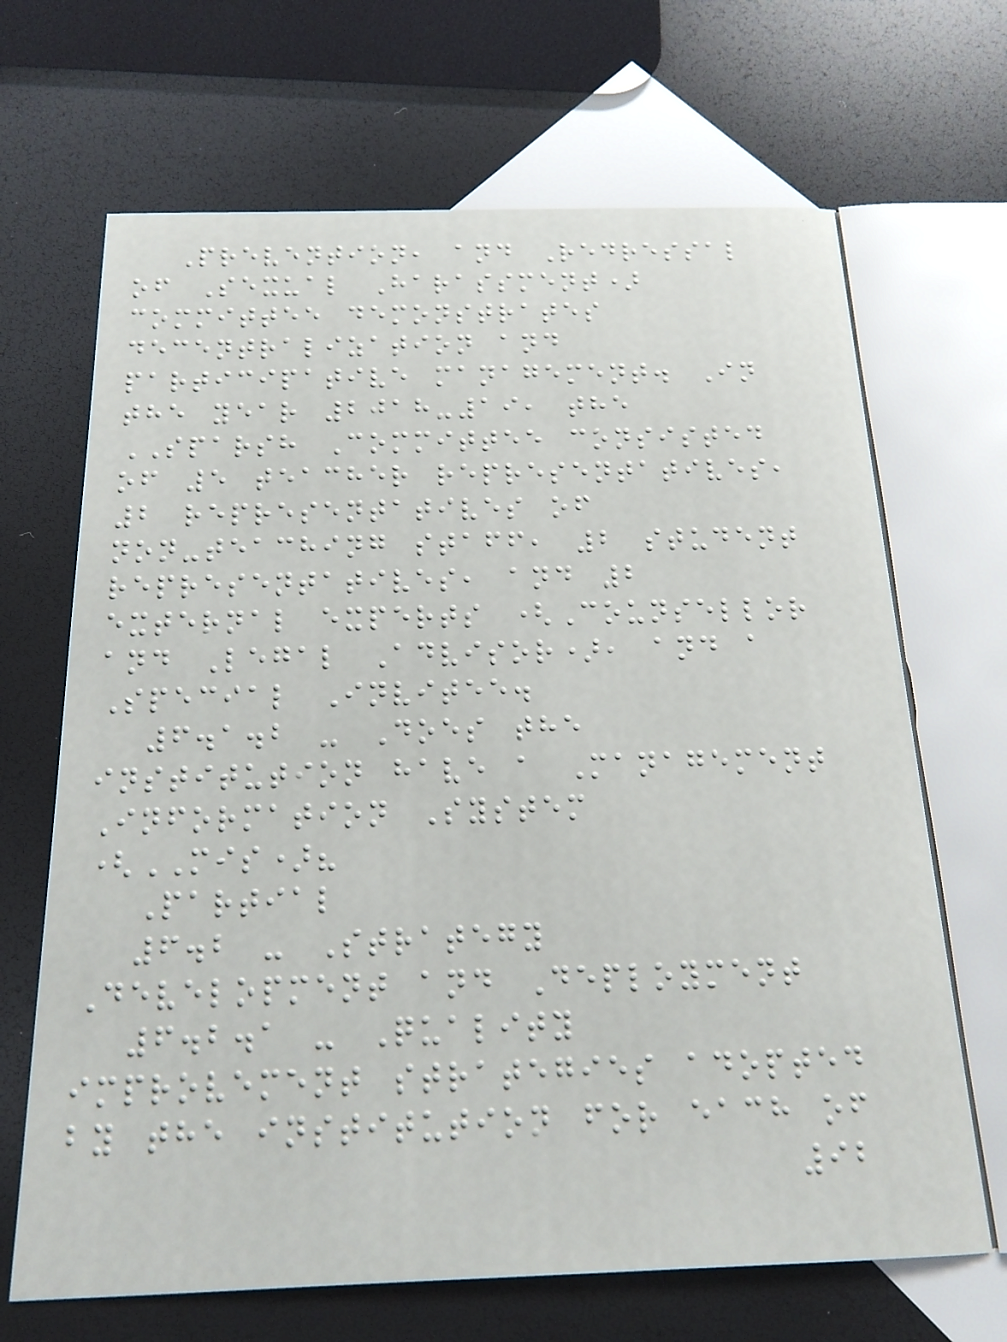Prevention, and Redressal
of Sexual Harassment)
committee demonstrates
decentralization and
participative management. In
the year 2018-19, the
SPARSH Committee consisted
of 5 teacher representatives,
2 representatives of
non-teaching staff, 2 student
representatives, and 2
external experts (Counsellor
and Legal Advisor), and a
Special Invitee.
6.1.2 - Does the
institution have a Management
Information System
(MIS)?
Partial
6.2 - Strategy
Development and Deployment
6.2.1 - Quality
improvement strategies adopted
by the institution for each of
92
